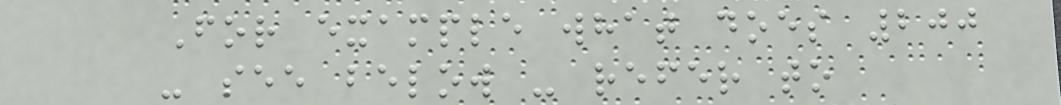For example what does 200
- see below - refer to
